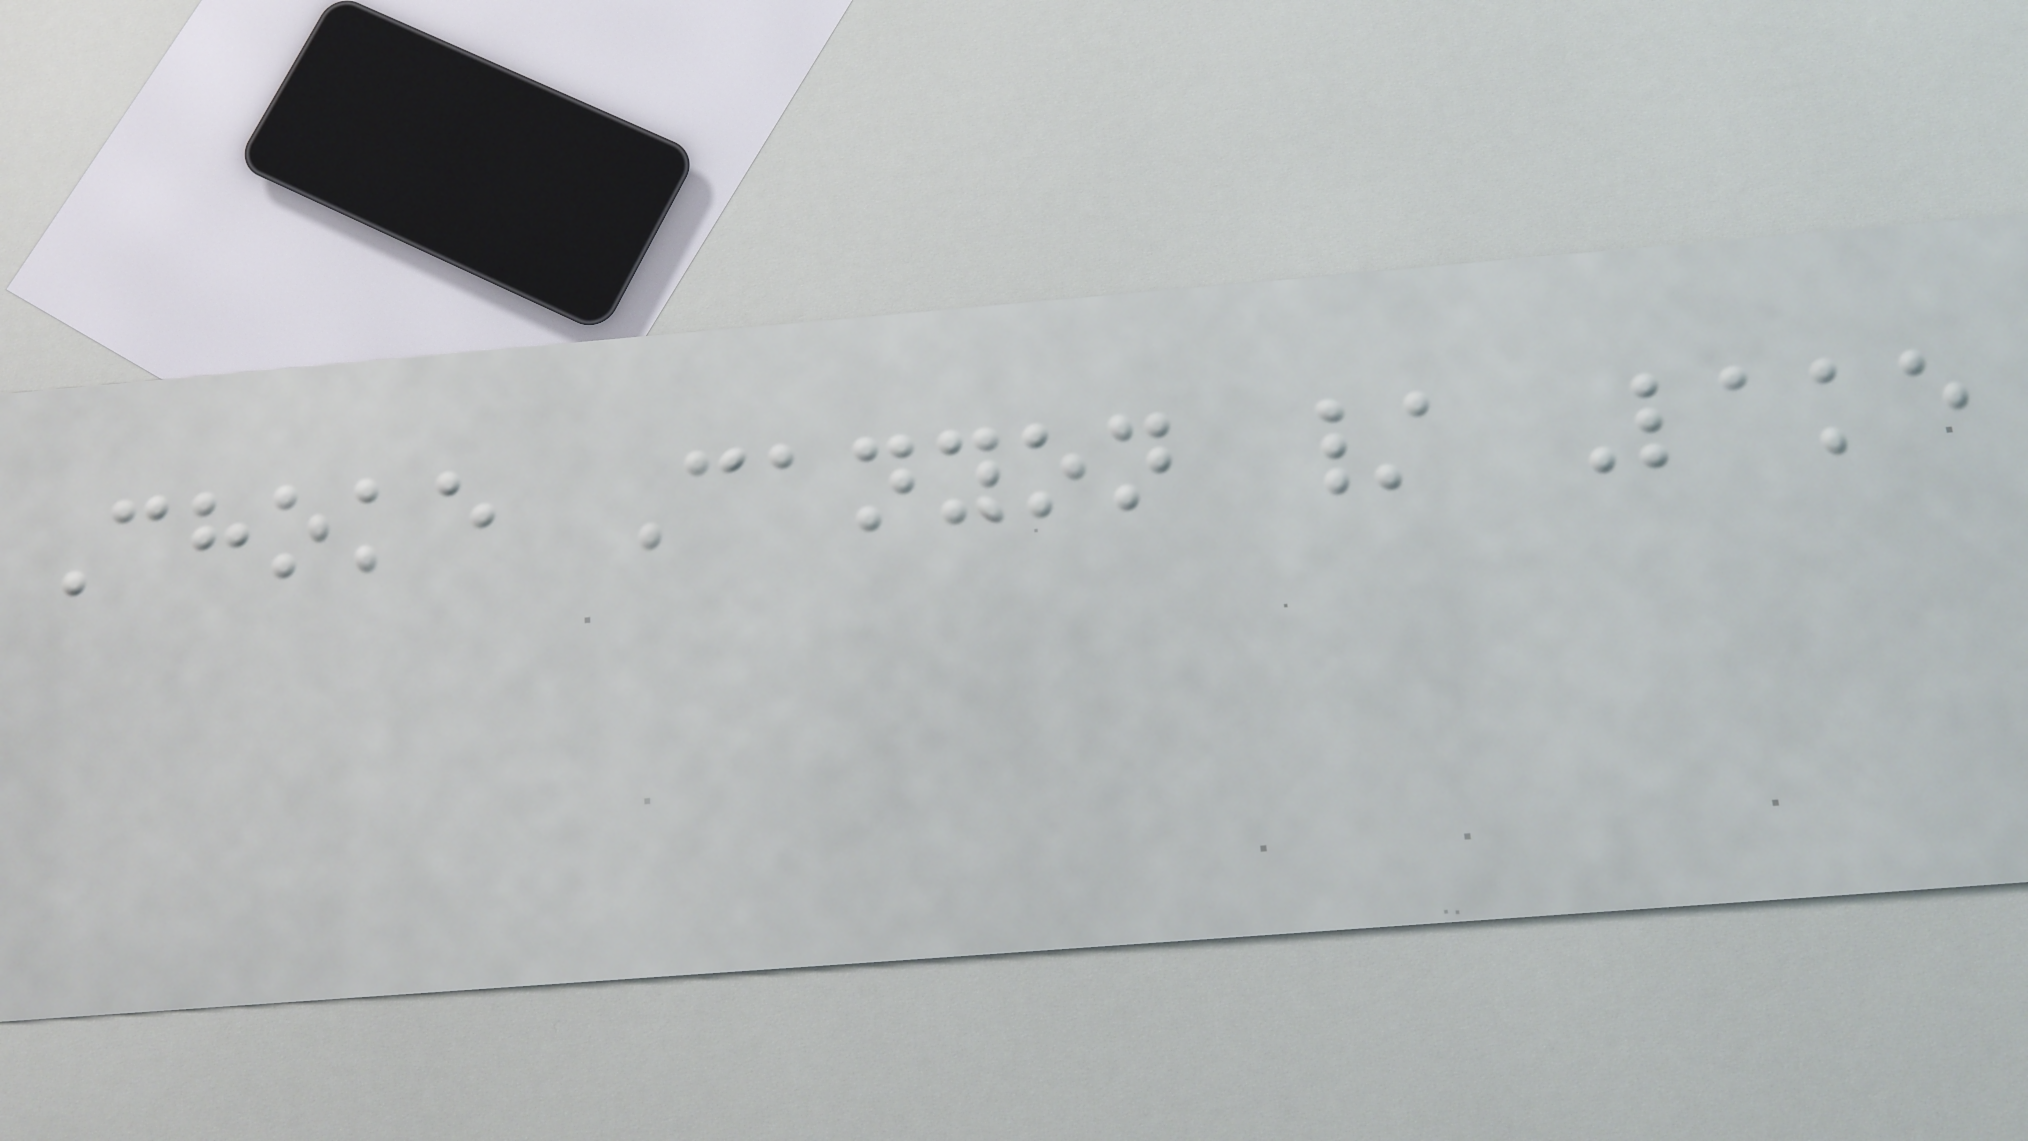Choke Canyon / Lake
